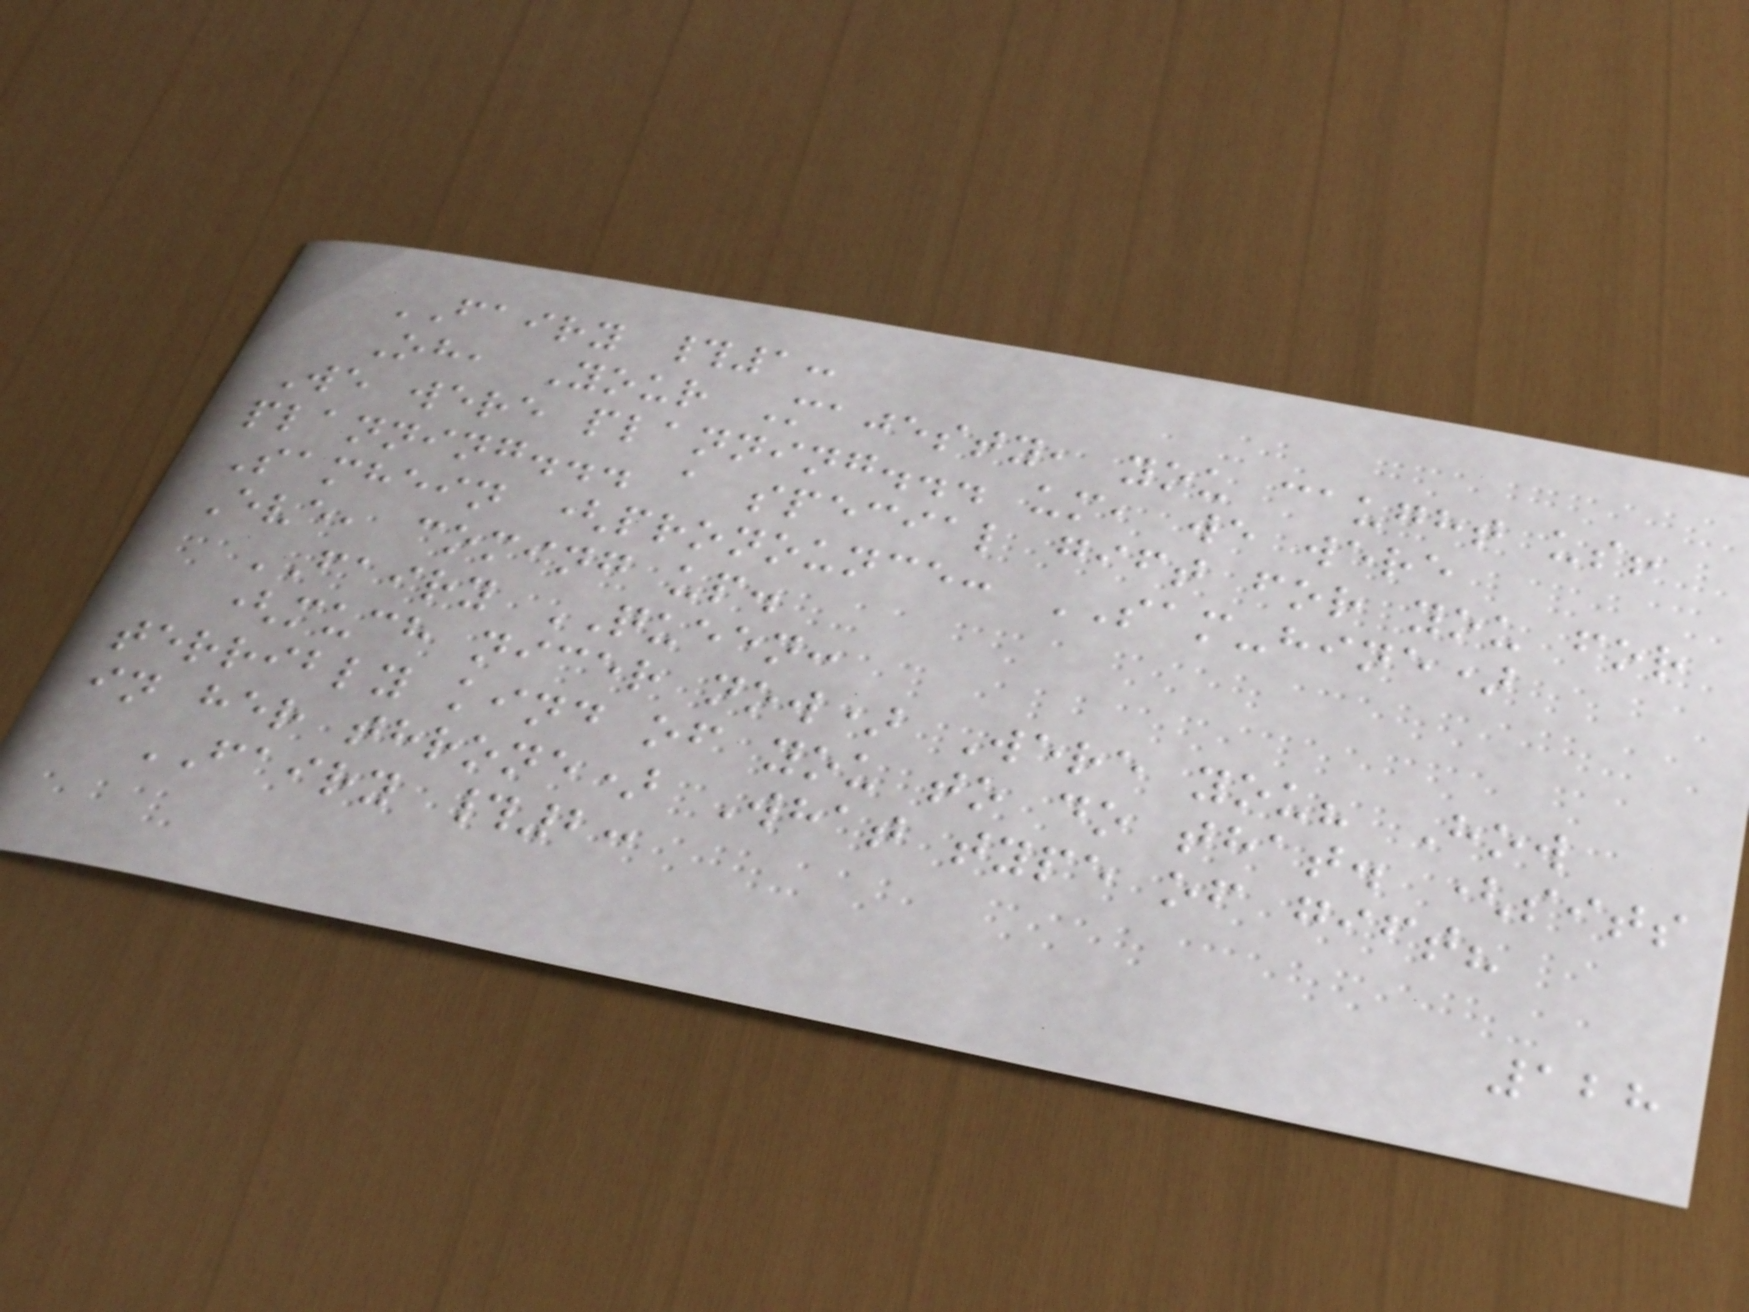FAIRY #1:
Oh, Your Majesty, you caught us!
We were planning... um, we were
planning... a special gift for you for
Samhein (pronounce: SAM-hine)
Eve, coming up.
FAIRY QUEEN:
(much nicer now) Were you? How
terribly kind of you to do that. (sits
in her throne) What type of gift?
FAIRY #2:
128
